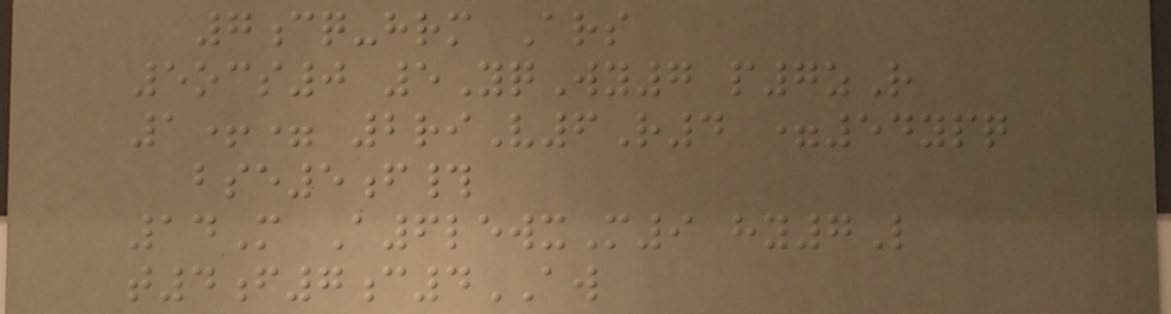7cq-hrm Ars
5ocs0 5YqWy7 p7zR
1+= 2riV6R4 =54ypq
bse5f#
14M A6lewxM9 hy7L
t4f7c4AW
